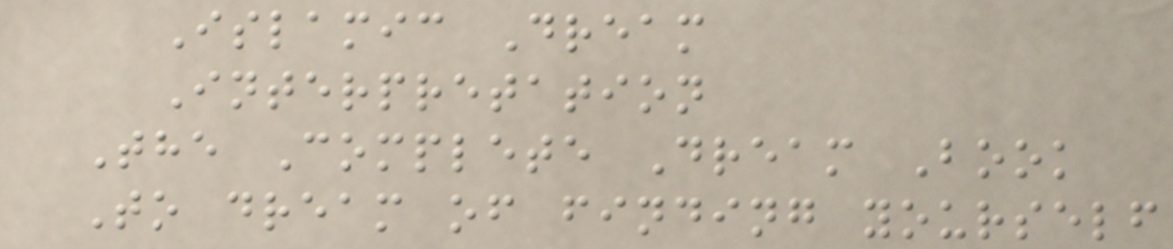Islamic Dream
Interpretation
The Complete Dream Book
To dream of finding yourself
